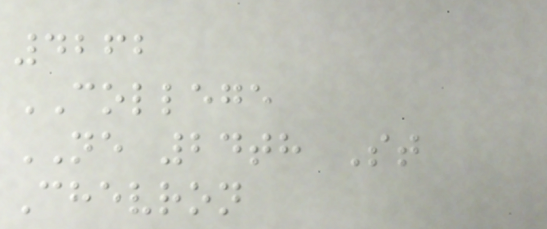4262
COLLEGE
NE 24th St
Chevron
